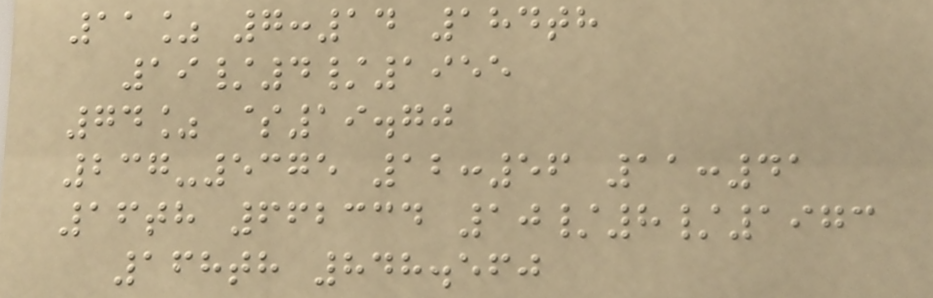11% 7:14 184th
19/4/1955
74% $19.70
237-5375 12:56 11:41
16th 662334 10/8/1973
168th 848.560
